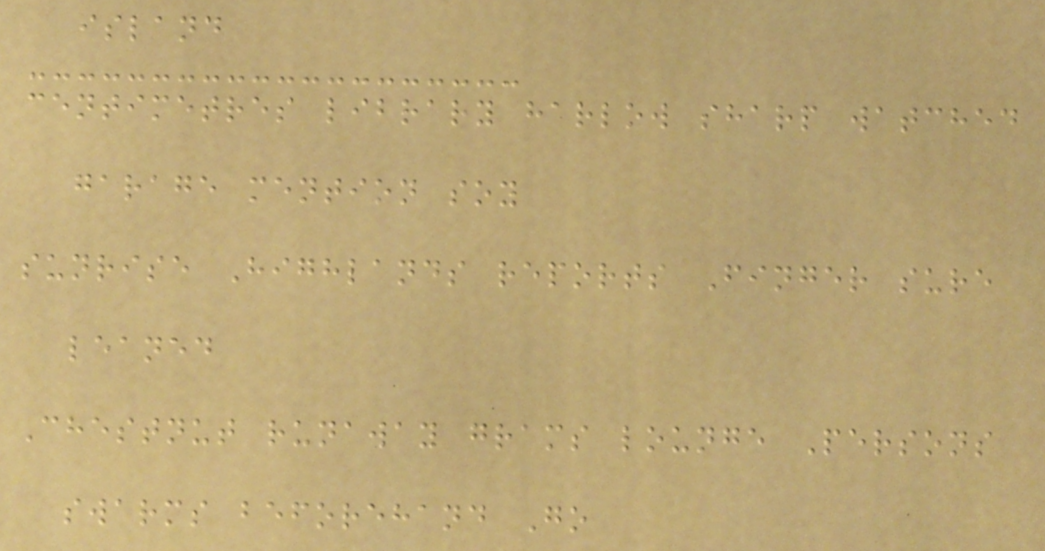island
centimetres library harlow sharp watched
garage mention soy
sunrise Highlands reports Finger sure
leaned
Chestnut runaway grams lounge Persons
swarms beforehand Go
